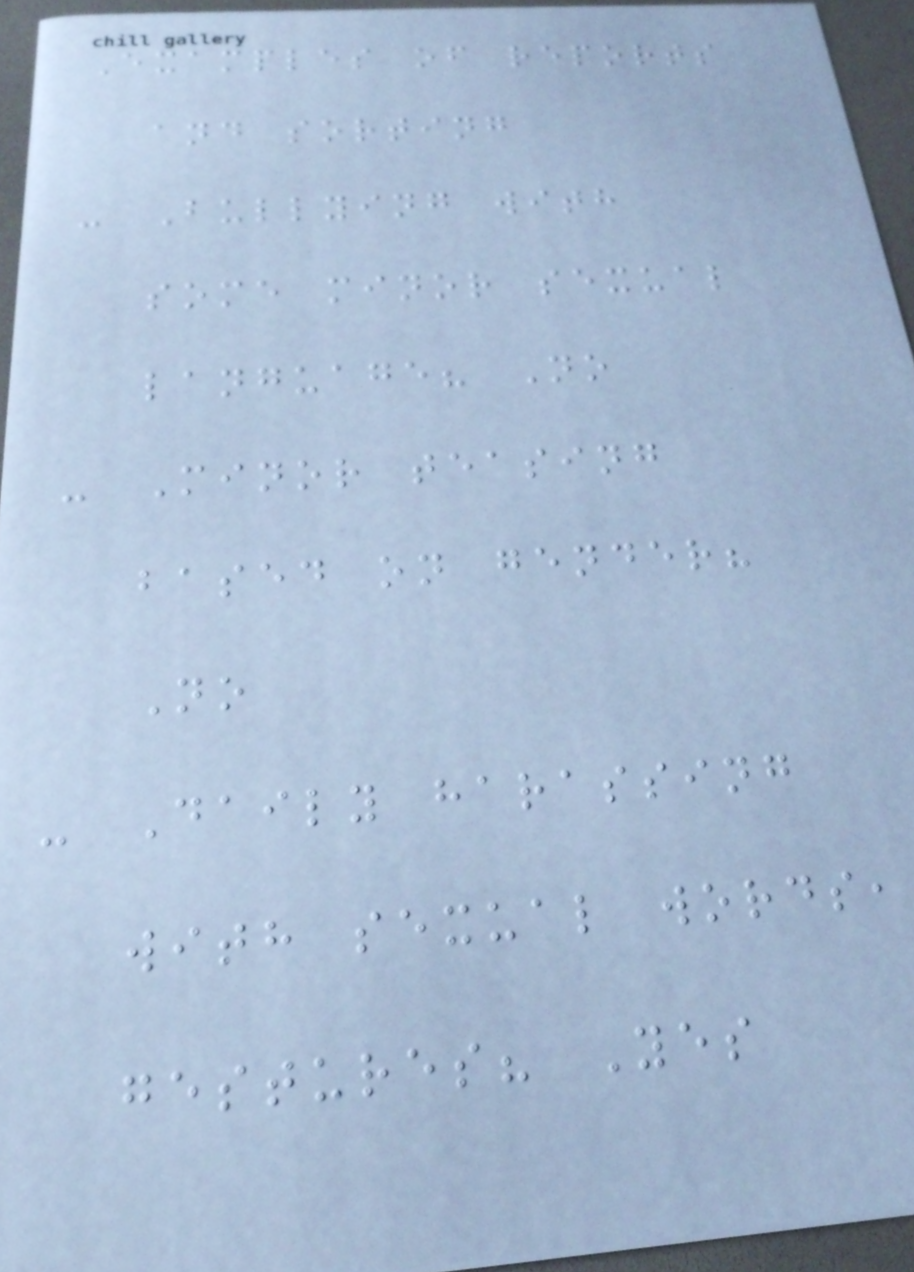Examples of reports
and sorting
- Bullying with
some minor sexual
language? No
- Minor teasing
based on gender?
No
- Daily harassing
with sexual words,
gestures? Yes
